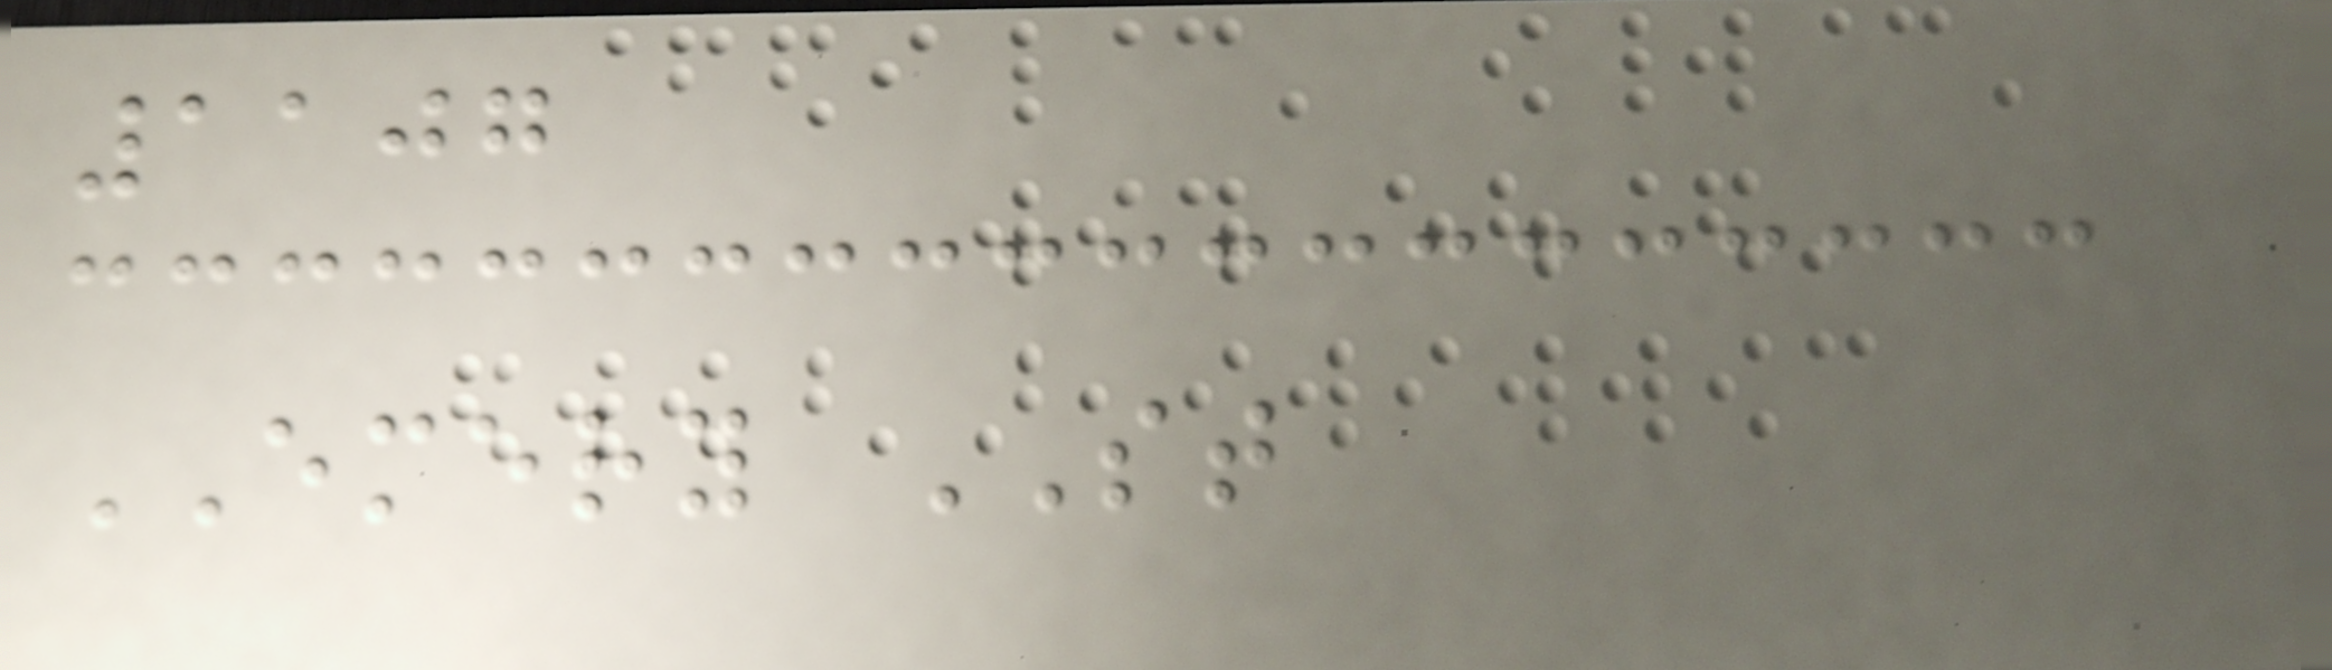1107
EMERY ST
